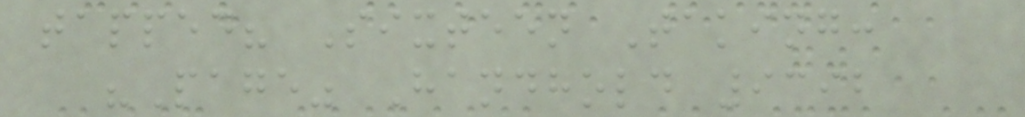tapped? Sixteen Taking:
"Page" Handhold 9392
